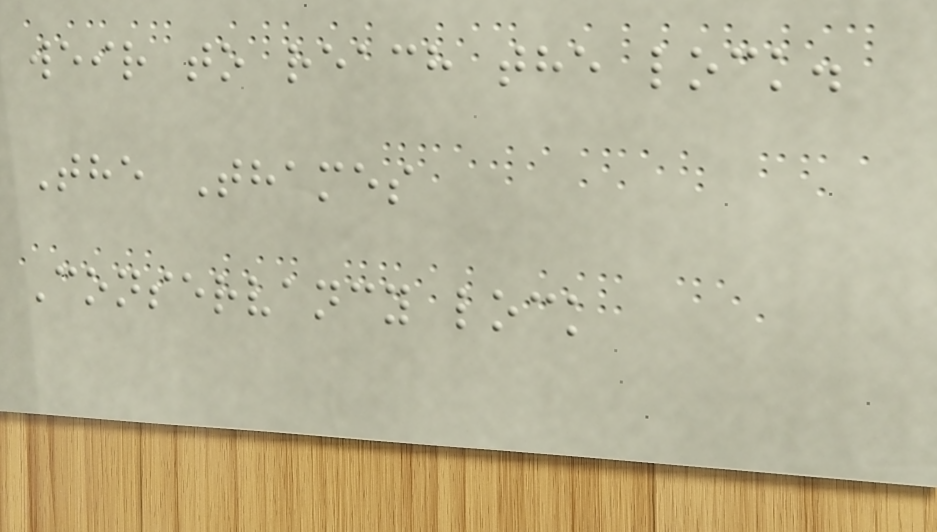weir to reach the lock.
The Thames
Conservancy lock
